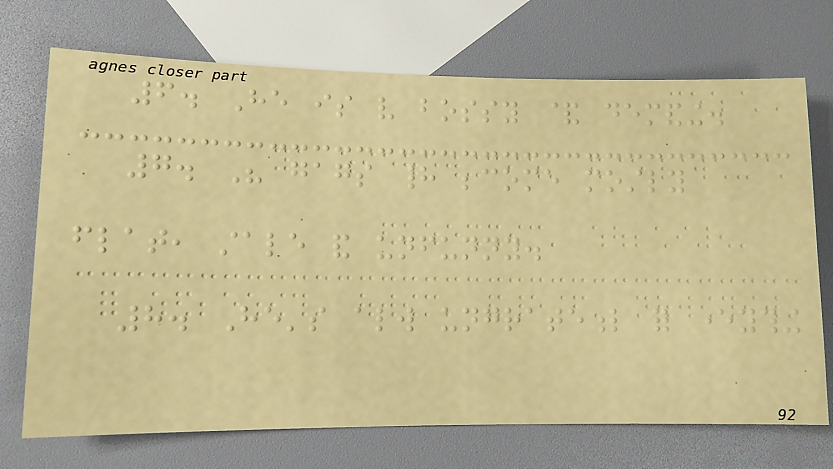6. He is very bossy & demanding.
7. His gags had become mostly
flat, stale and unfunny.
8. He's always ungrateful for everything
